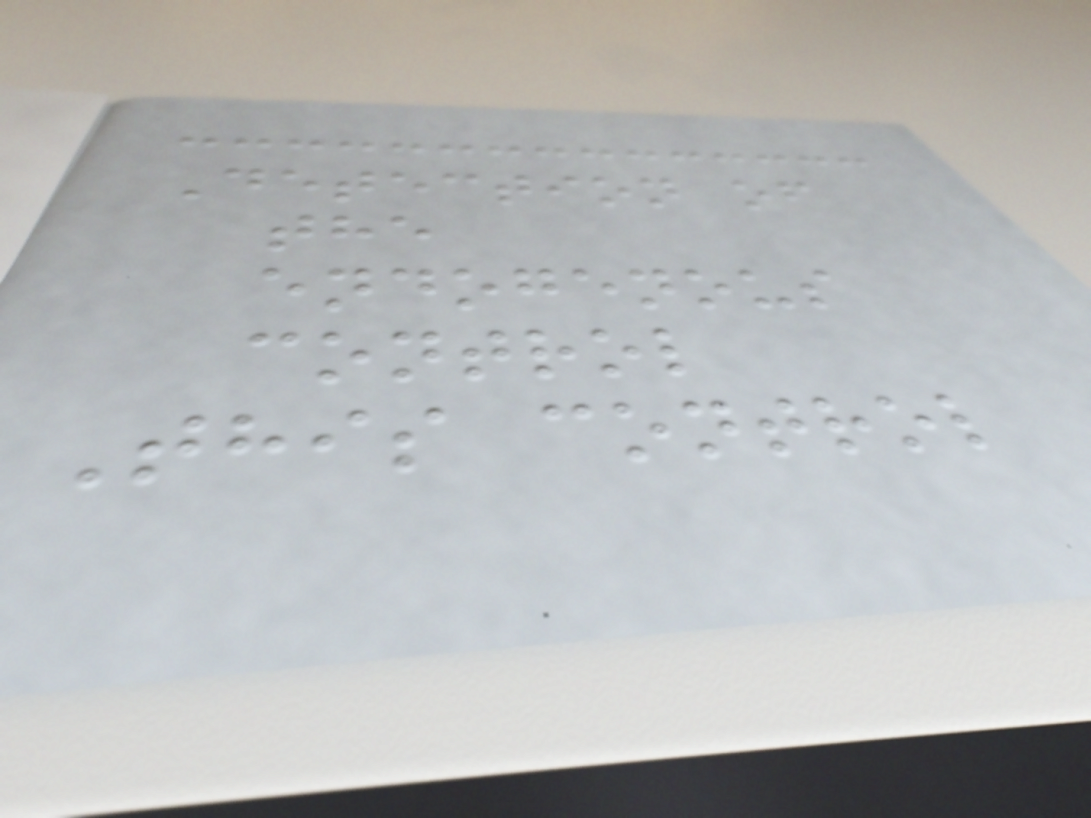Detection of
the
endogenous
control
This control
